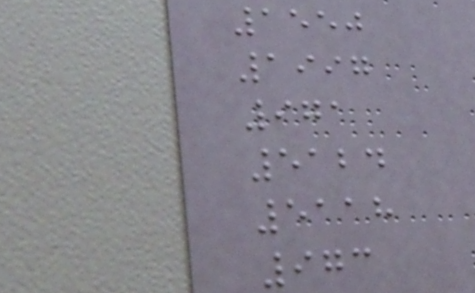1550
1997
971
5124
5118
973
